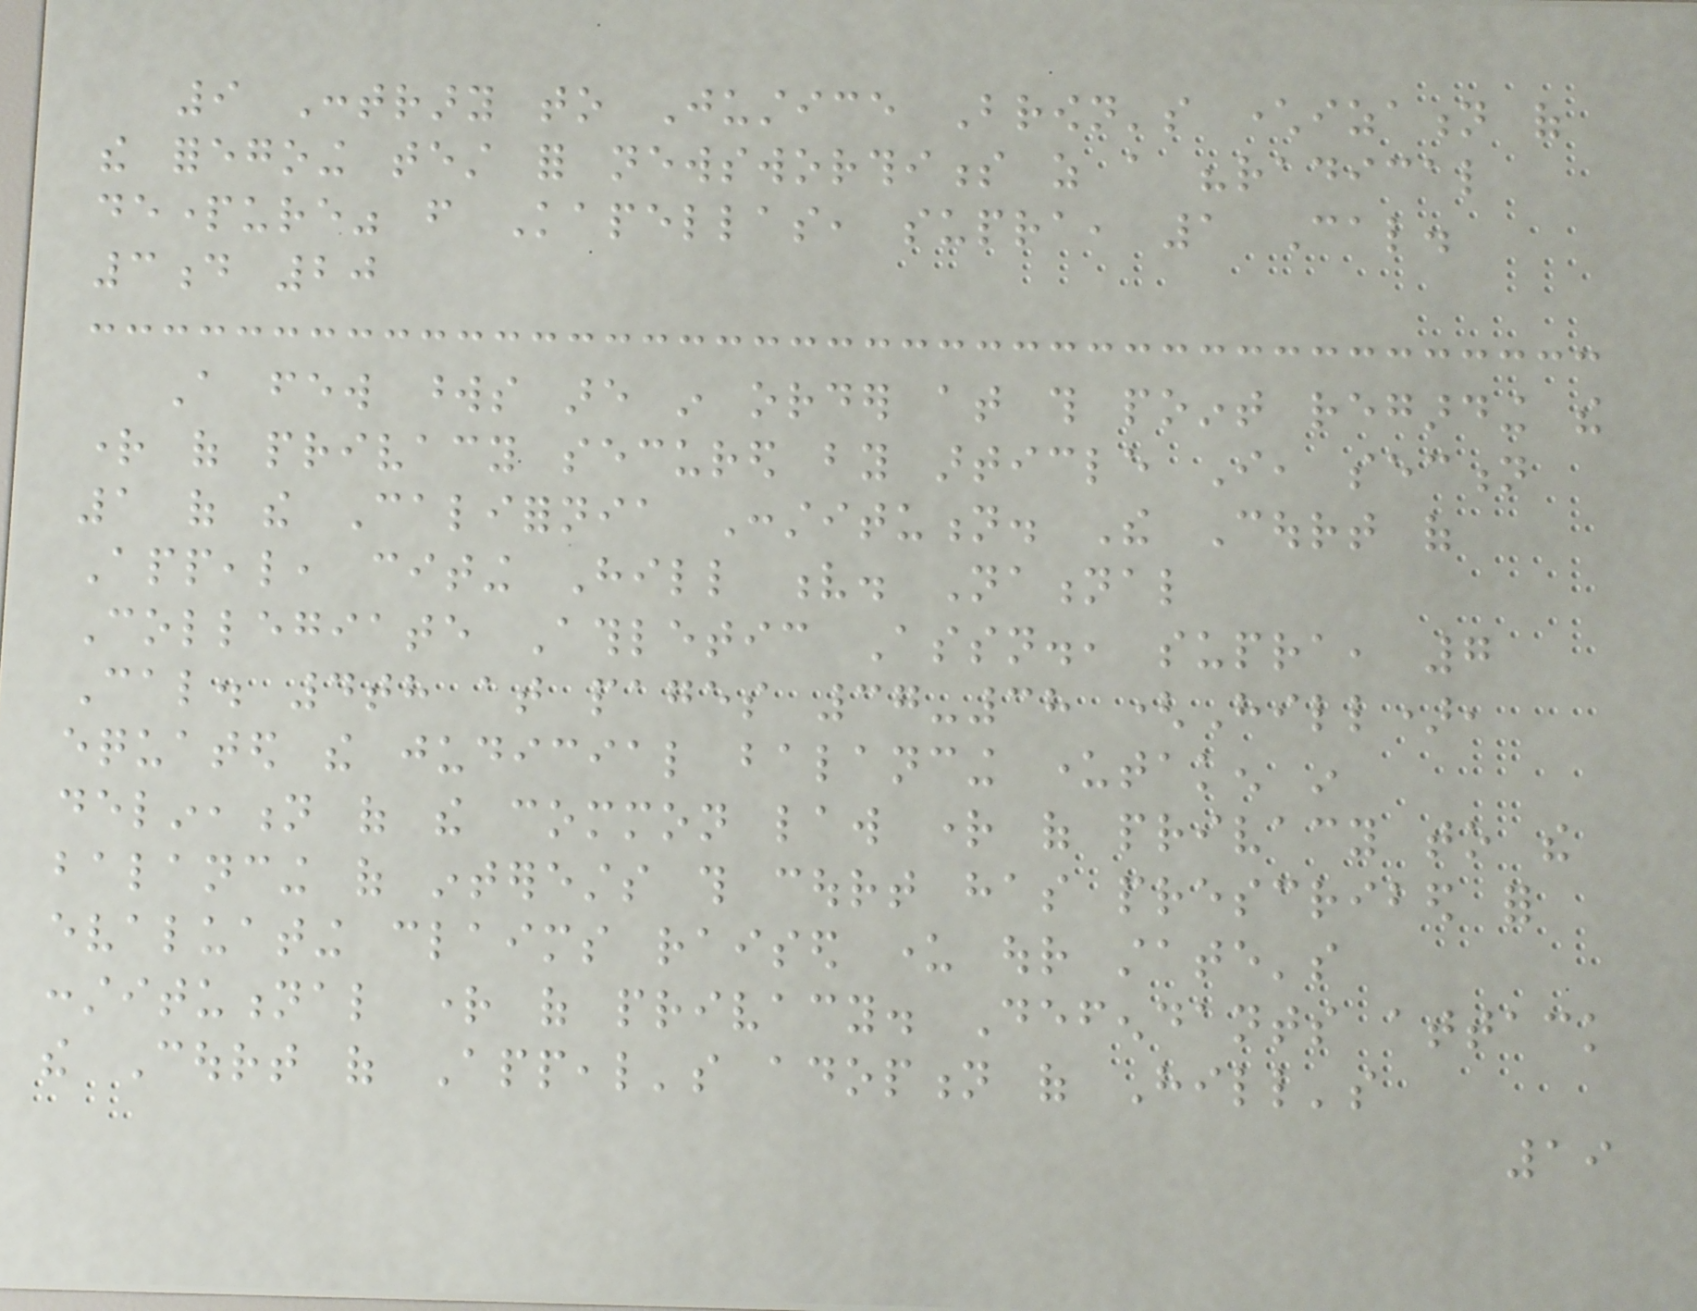9 Contrary to Justice Brown's characterization of
the foregoing test for newsworthiness as a "radical
departure" from Kapellas, supra, 1 Cal.
3d 20
A few words are in order at this point regarding the
right of privacy secured by article I, section
1 of the California Constitution. The Court of
Appeal, citing Hill v. National
Collegiate Athletic Assn., supra, 7
Cal. 4th at pages 37-38 (Hill),
equated the judicial balancing undertaken in
delineation of the common law right of privacy to the
balancing of interests this court has prescribed for
evaluating claims raised under our state's
constitutional right of privacy. Defendants attack
the Court of Appeal's adoption of Hill's
19
